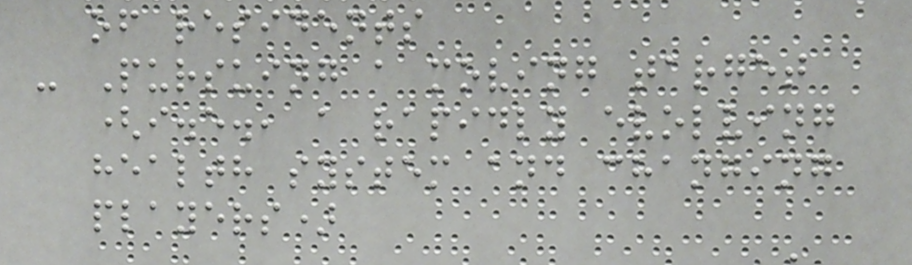of residents
- Pursuing a moving target
(i.e., a rapidly evolving
health system and changing
players)
